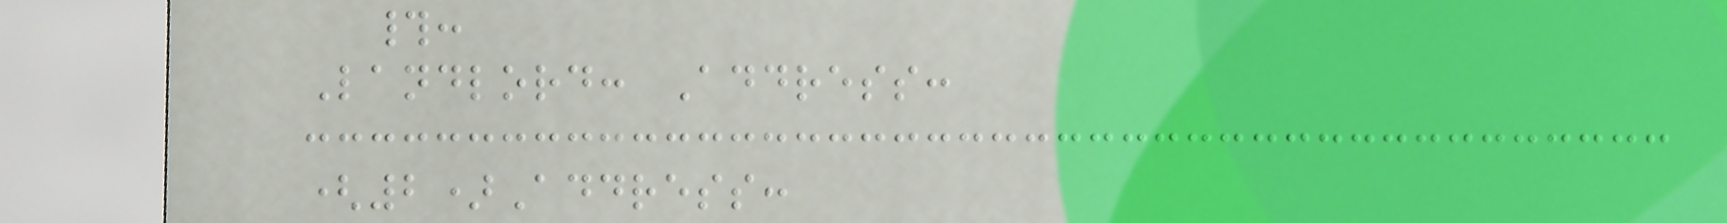#:
Landlord: Address:
(2)Address:
